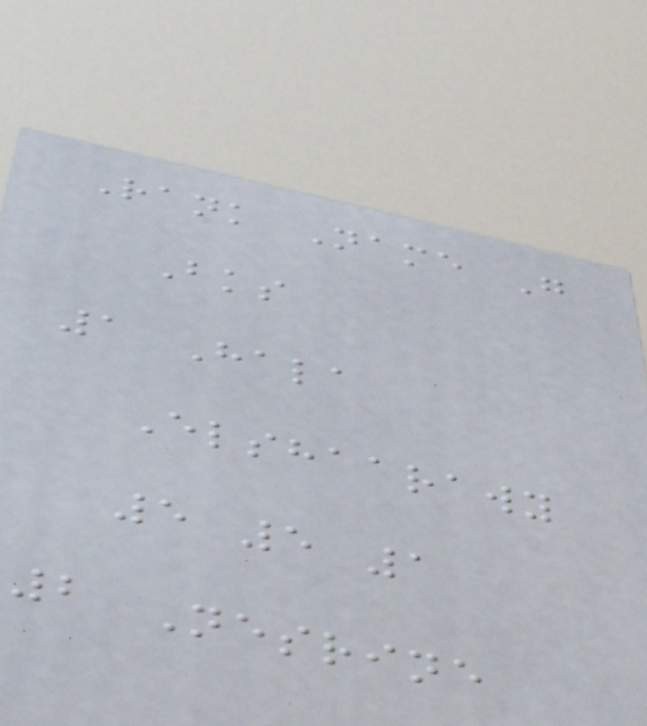Rank Name G
Bks
1 Hala
Elshaarawy
5 5 1
2 Nesrine
